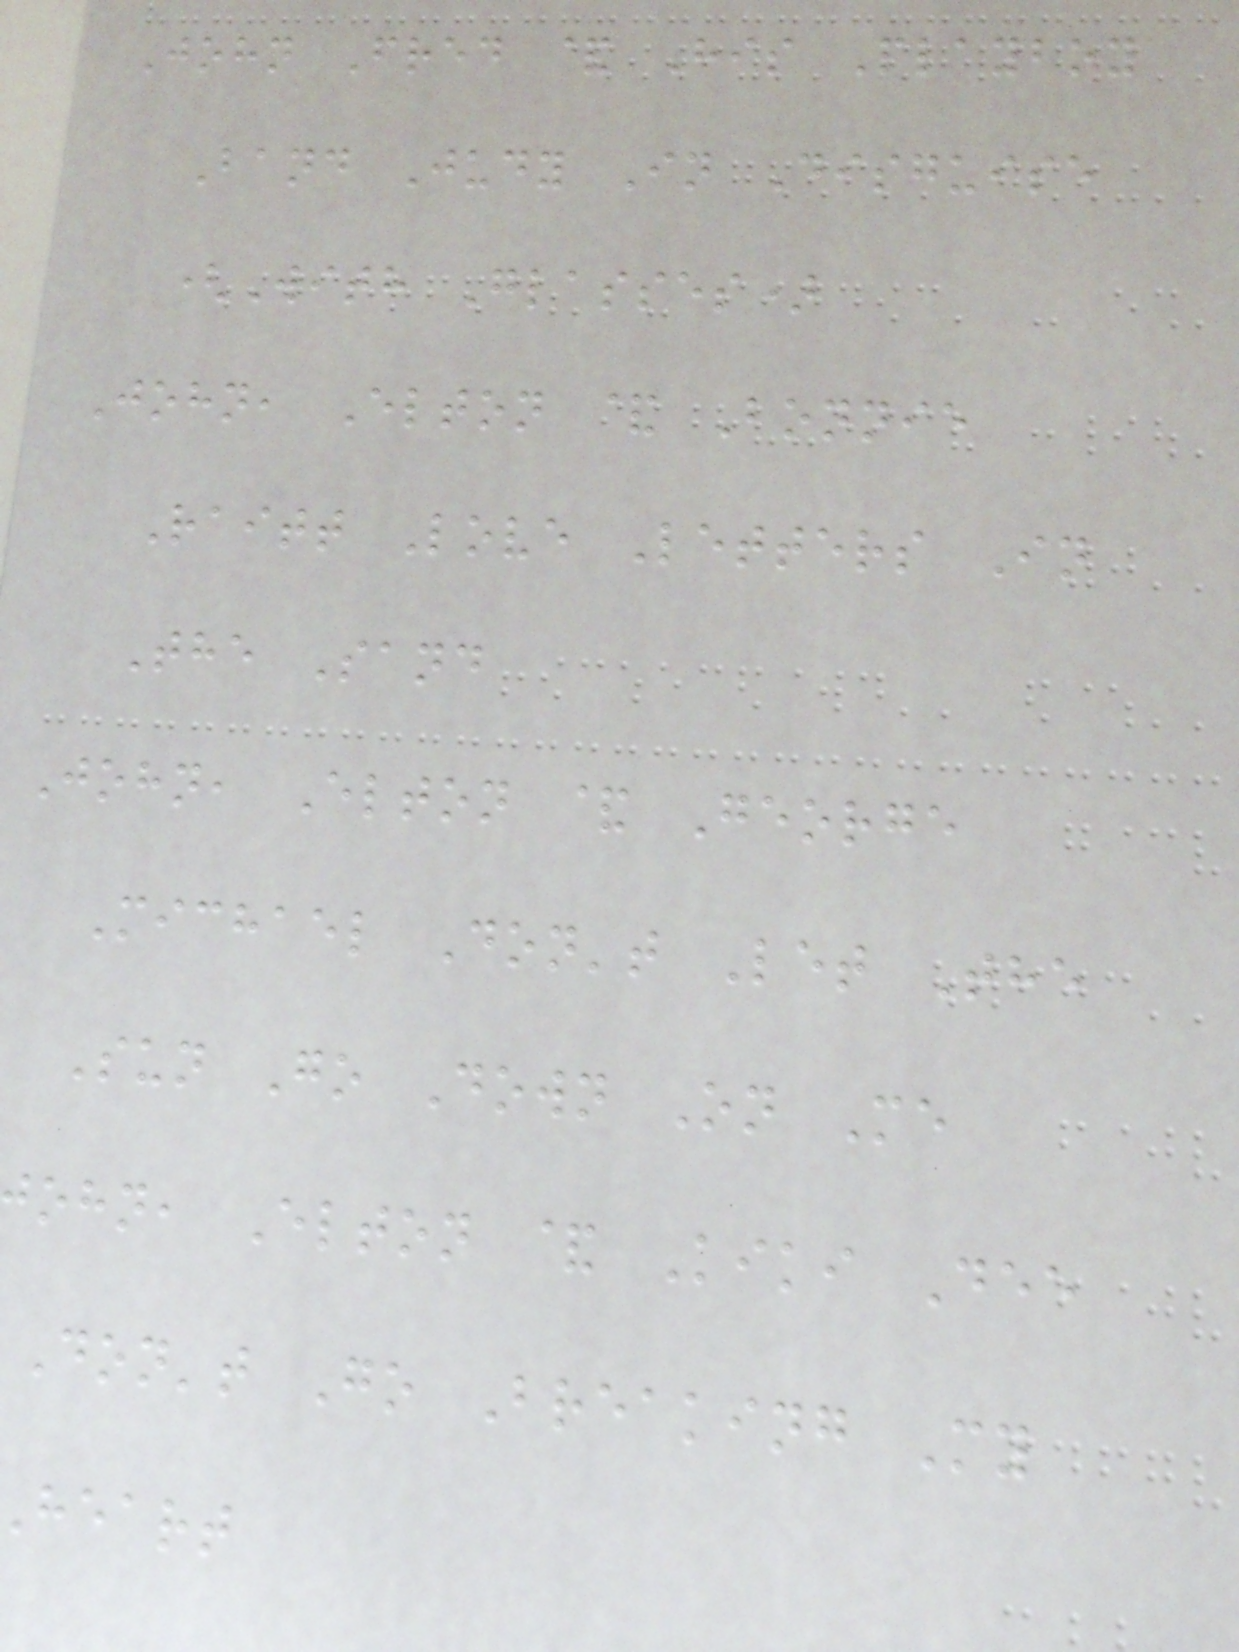John Fred & His Playboy
Band Judy In Disguise
(With Glasses)
John, Elton & Bonnie
Raitt Love Letters In
The Sand
John, Elton & George
Michael Don't Let The
Sun Go Down On Me
ohn, Elton & Kiki Dee
Don't Go Breaking My
heart
